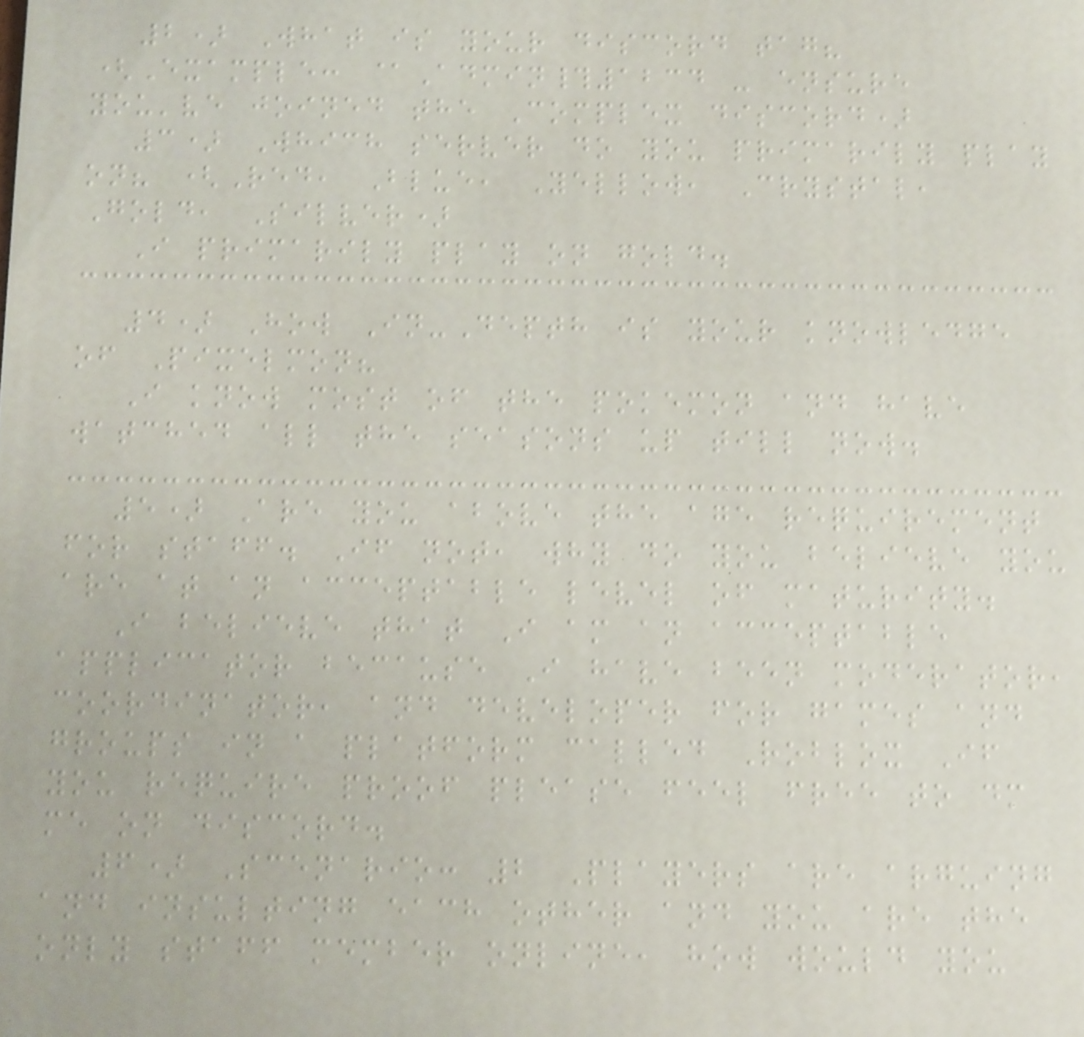2) What is your discord tag?
(Example: @Admin#1234 - ensure
you've joined the Complex discord)
3) Which server do you primarily play
on? (Red, Blue, Yellow, Crystal,
Gold, Silver)
I primarily play on gold.
4) How In-Depth is your knowledge
of Pixelmon?
I know most of the pokemon and have
watched all the seasons up till now.
5) Are you above the age requirement
for staff. If not, why do you believe you
are at an acceptable level of maturity.
I believe that I am an acceptable
applicator because I have been moderator,
coordinator, and developer for games and
groups in a platform called Roblox If
you require proof please feel free to dm
me on discord.
6) Scenario: 2 Players are arguing
and insulting each other and you are the
only staff member online, how would you
